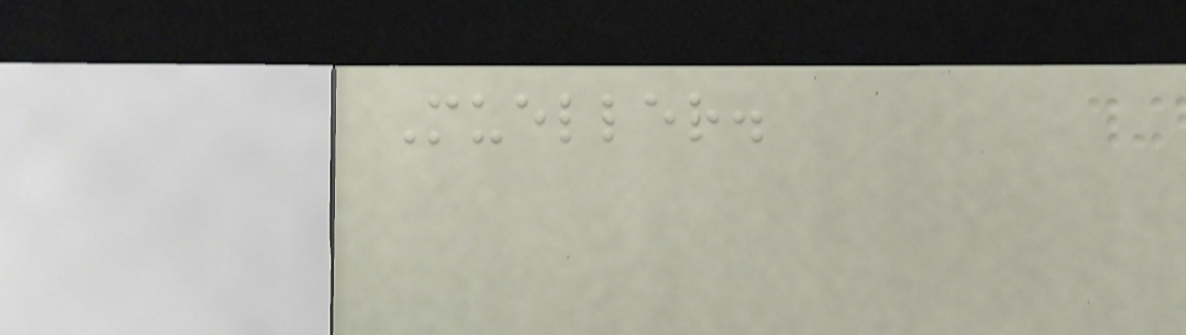Mueller.
